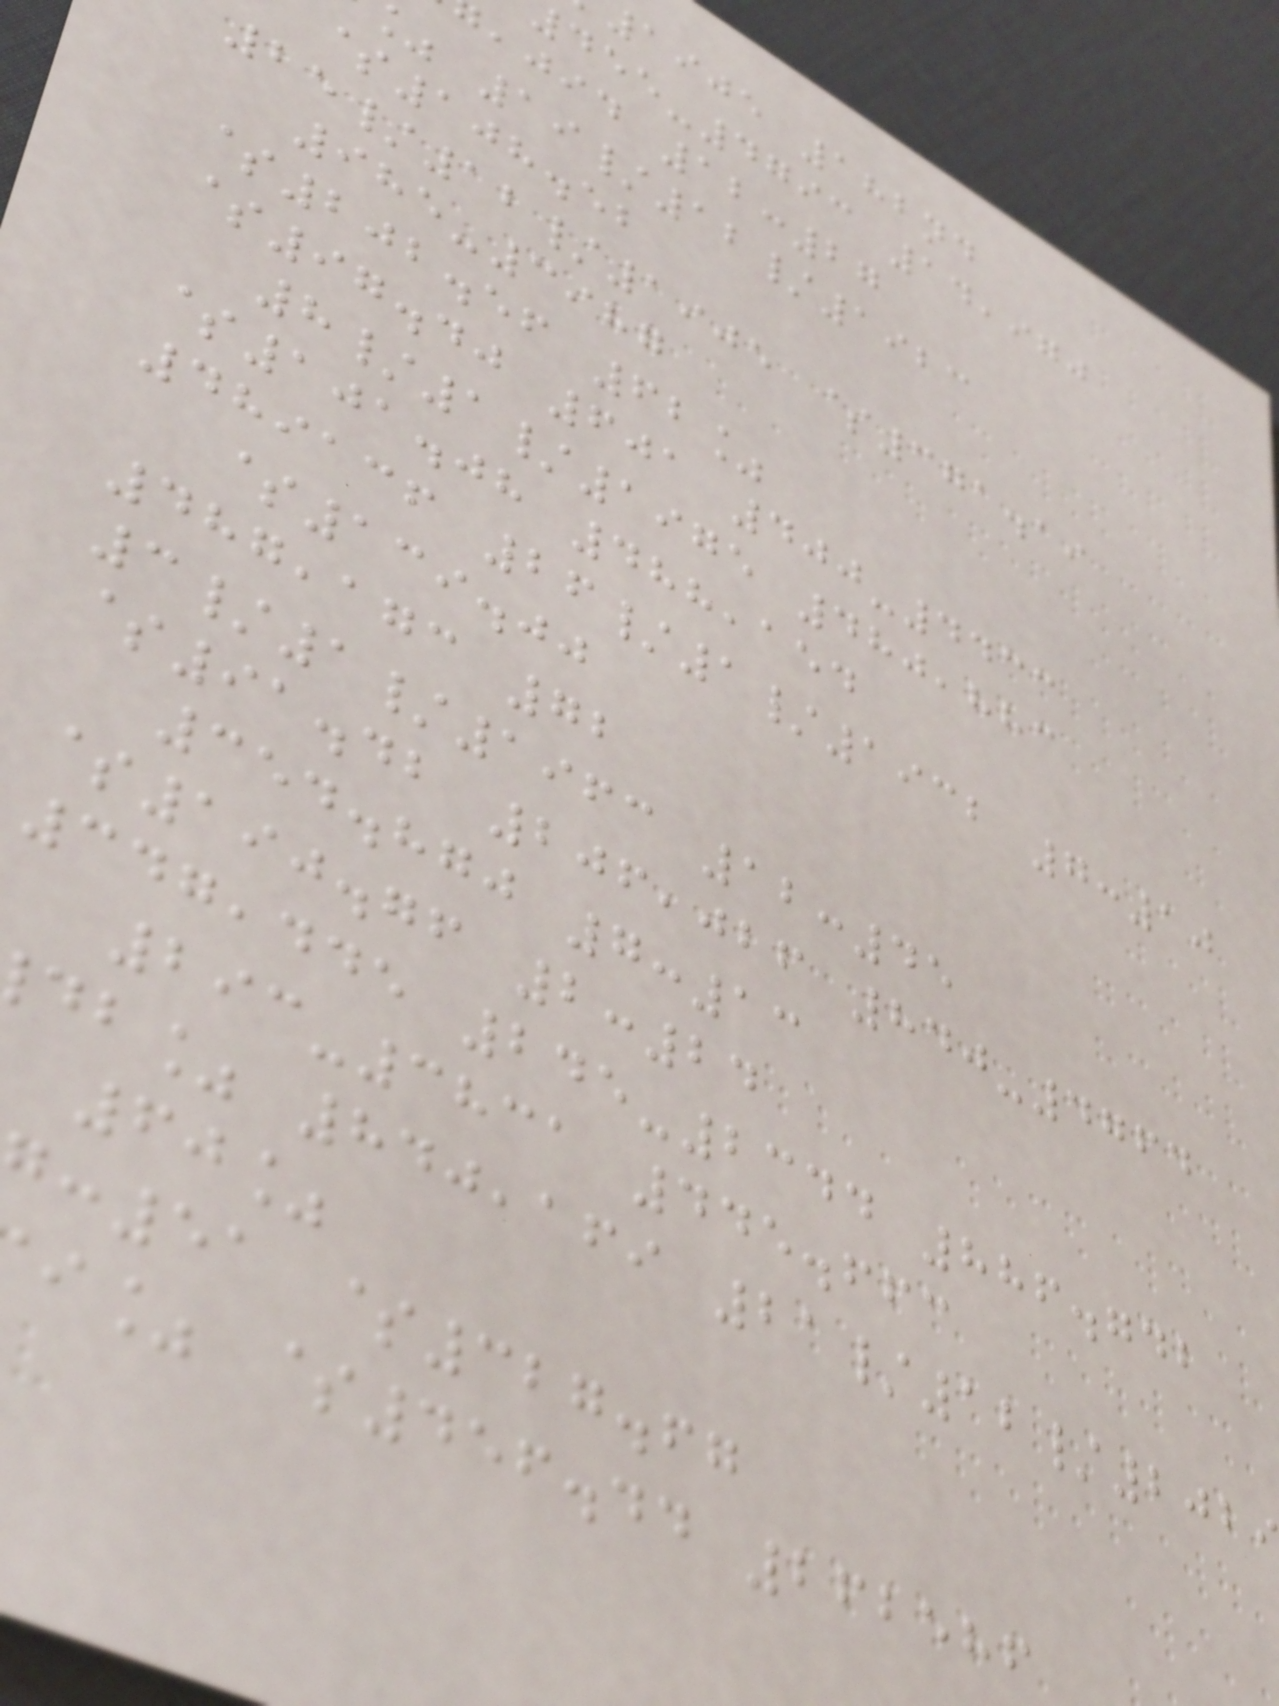1905 182nd
-4793 14,970
,jid 12:27
19/12/1923
$108.52
25/12/1905 $371.19
985-3987
$202.56 62%
$97.40 601 400-4433
8/1/1975 480,883
$101.08 488,154
489136 26/1/1932 7:10
$139.00
487,173 72
3/1/1963 12:45
$91.42 206,026 840-4764
354.870 7:13
$190.76 2:24
347,445 245-2344 886.742
293-3831 445.663
db% 840,169 21/12/202
60%
:51 $327.67
i% $456.44 262586
